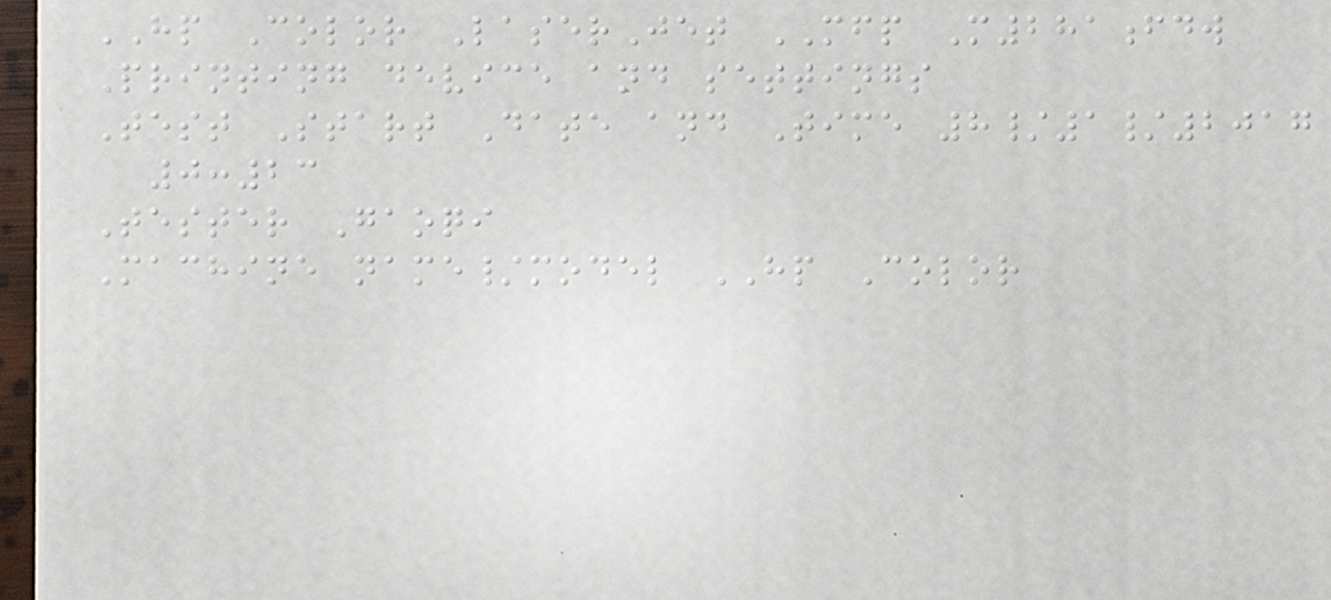HP Color LaserJet MFP M281fdw
Printing device and settings
Test Start Date and Time 8/1/2017
0:23
Tester Gaoqi
Machine name/model HP Color
